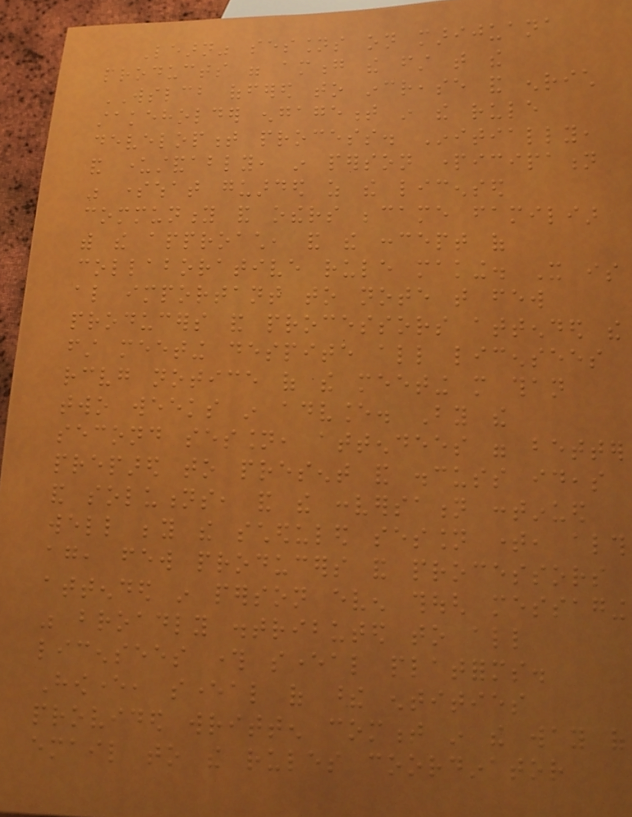Learn" sessions on marijuana
products were among the first that the
WSLCB offered to increase and enrich
stakeholder engagement in the rule
development process. Initially,
and understandably, in person participation
was somewhat guarded as the licensed
community and others became familiar
with the approach, and the concept of
collaborative rule making. It is
also important to note that few
producers and processors attended the
first meeting despite all licensees
receiving notice of the meeting more than
two weeks in advance. By the
second session, attendees were better
prepared to present and discuss ideas
and solutions, and the conversation continued
well beyond the scheduled session time, although
again, few producers and processors
attended in person even though messaging
was broadly distributed to all
licensees through several platforms.
However, several of these entities
provided written comment in the way of
email to the rules coordinator
